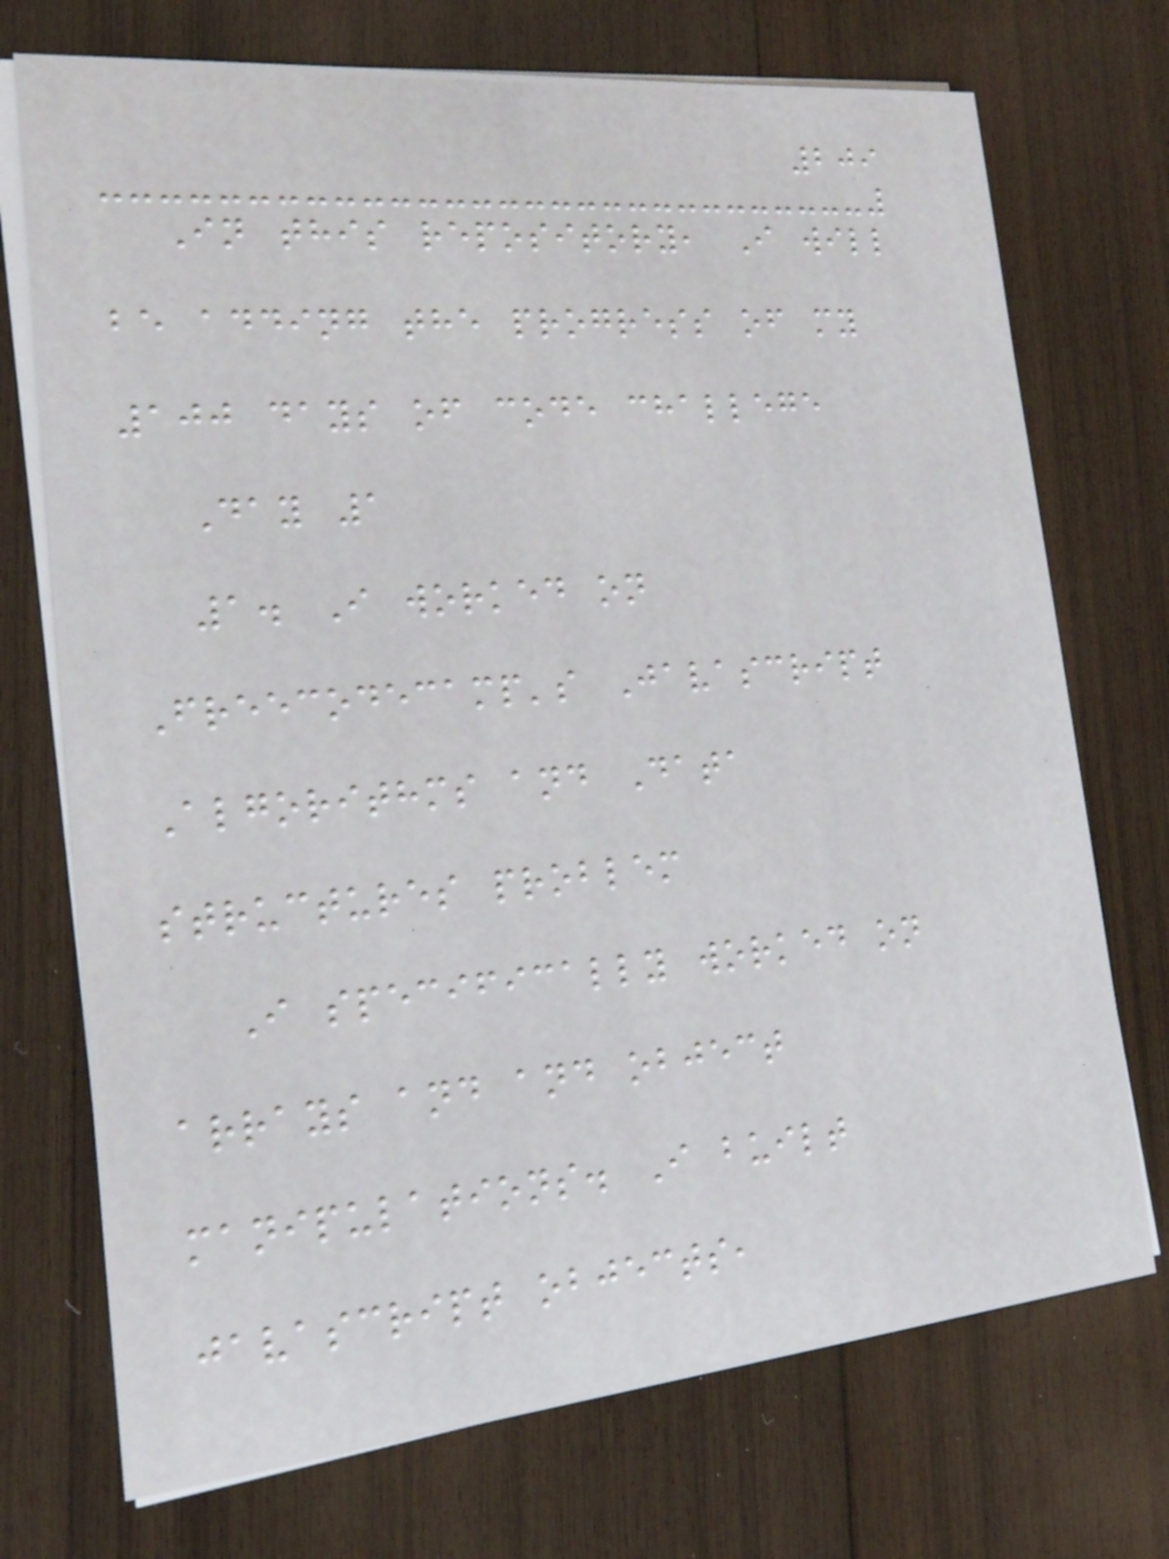209
In this repository, I will
be adding the progress of my
100 days of code challege
Day 1
1. I worked on
Freecodecamp's Javascript
Algorithms and Data
structures problem
I specifically worked on
arrays and and object
manipulations. I built
javascript objects,
